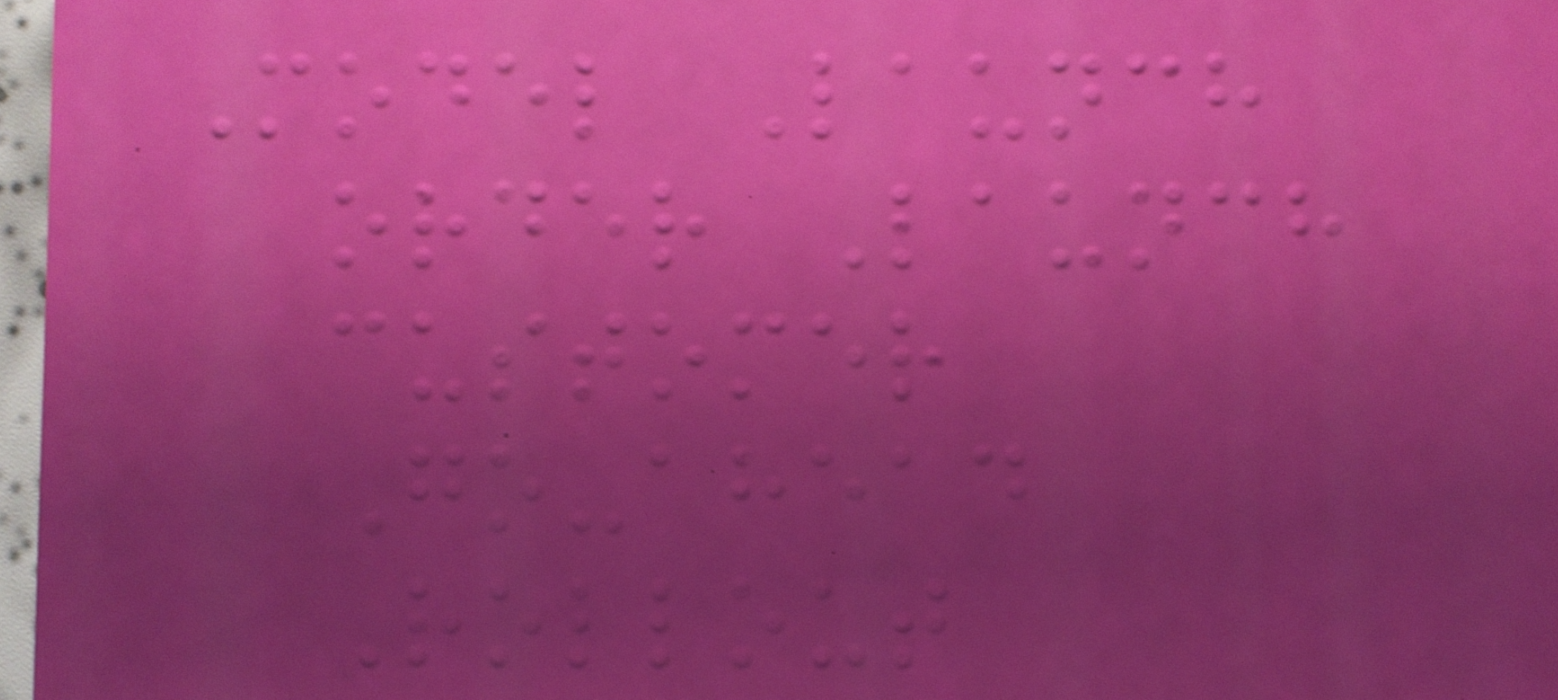Model Launch
order Launch
customer
Go-ahead
Rollout
